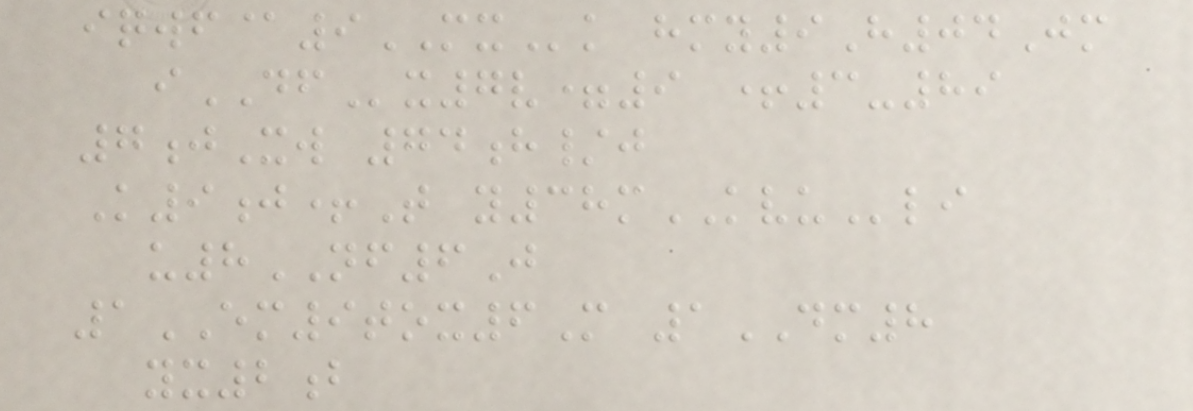iqwf@9MXk hmy9H04Jm
iDFx7v=9 +3-89
7jXw 74h/j
K9j+T y38mKVUli
u8NF6J
1EM9tox6M 1DM8
yx2b
